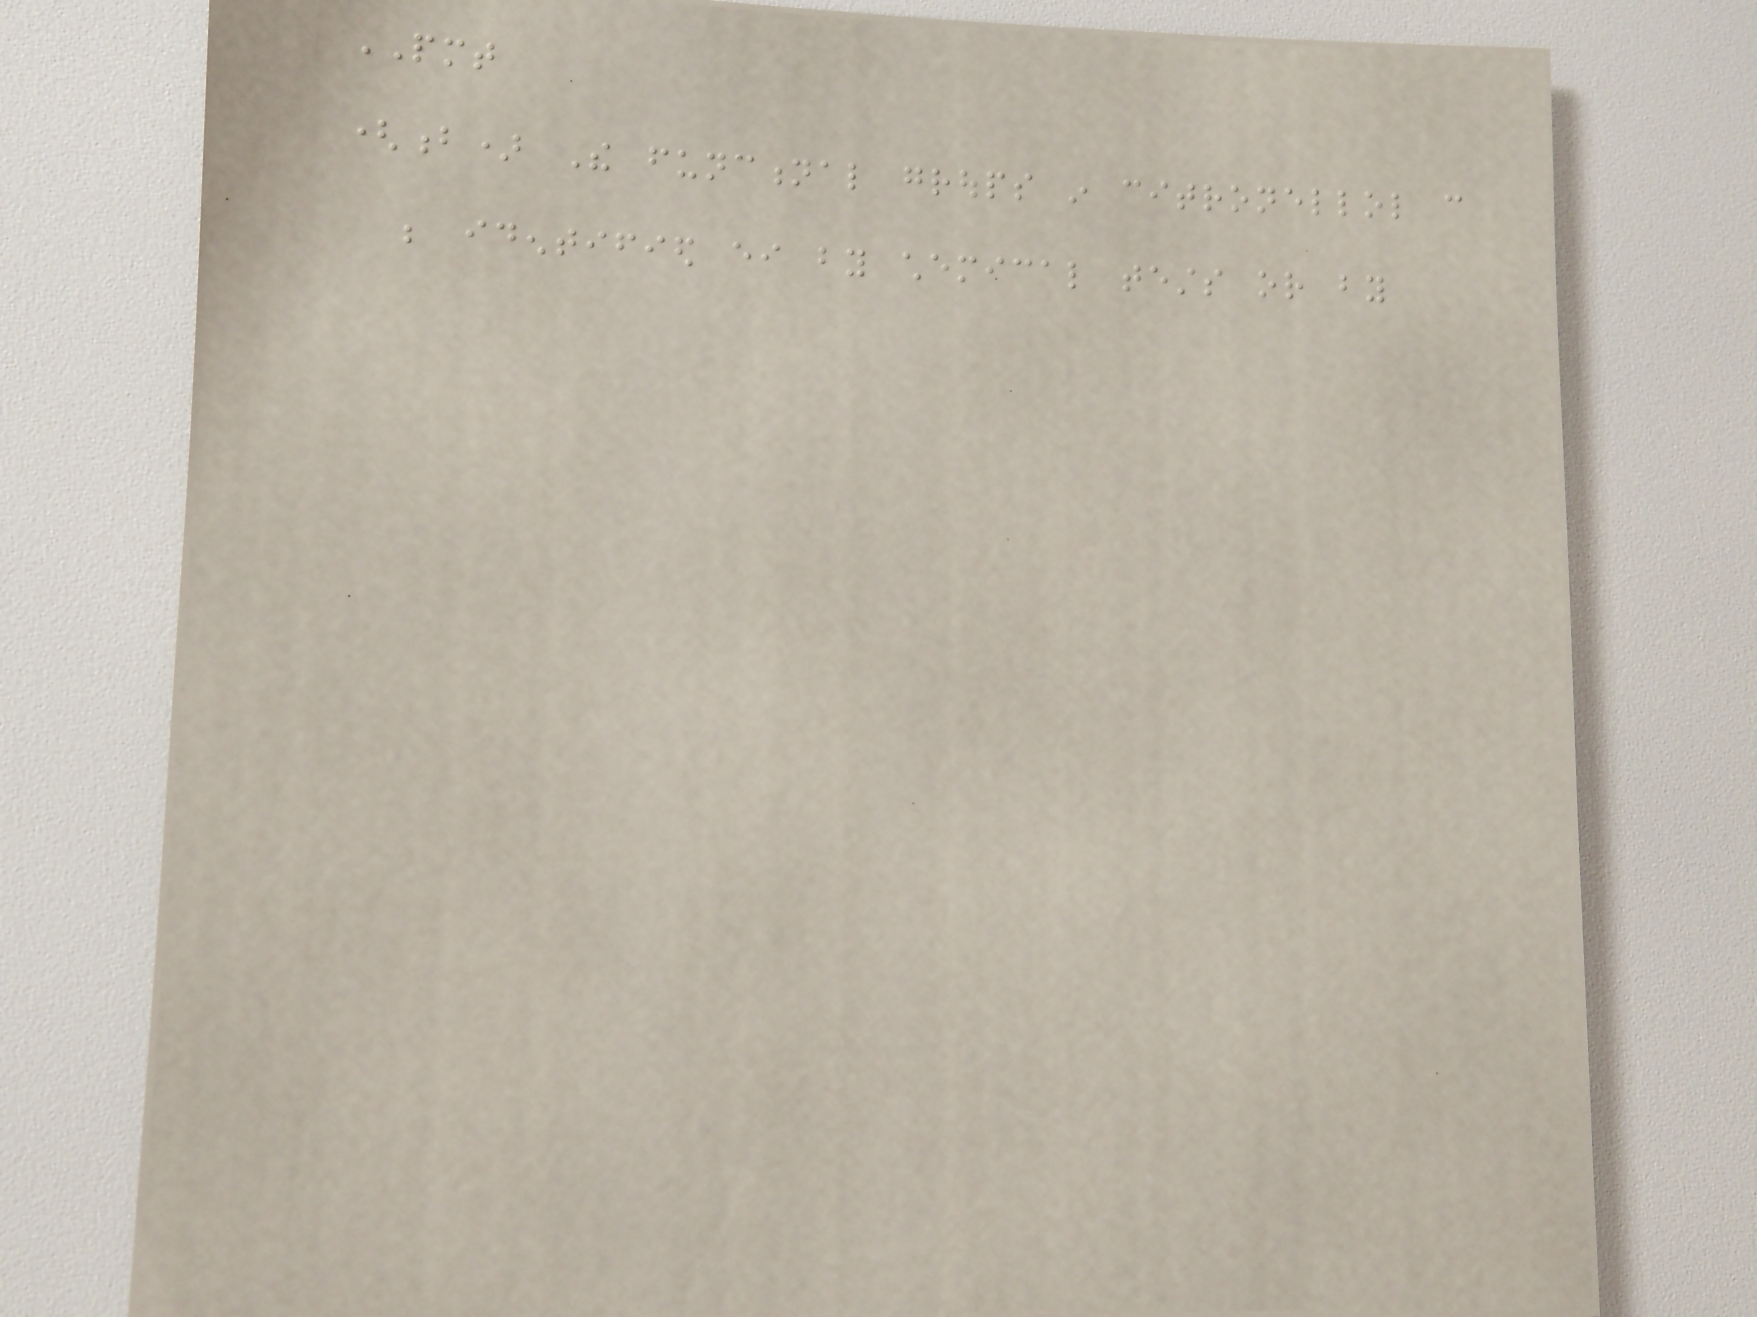PMT
(b) The functional groups in citronellol can
be identified either by chemical tests or by
